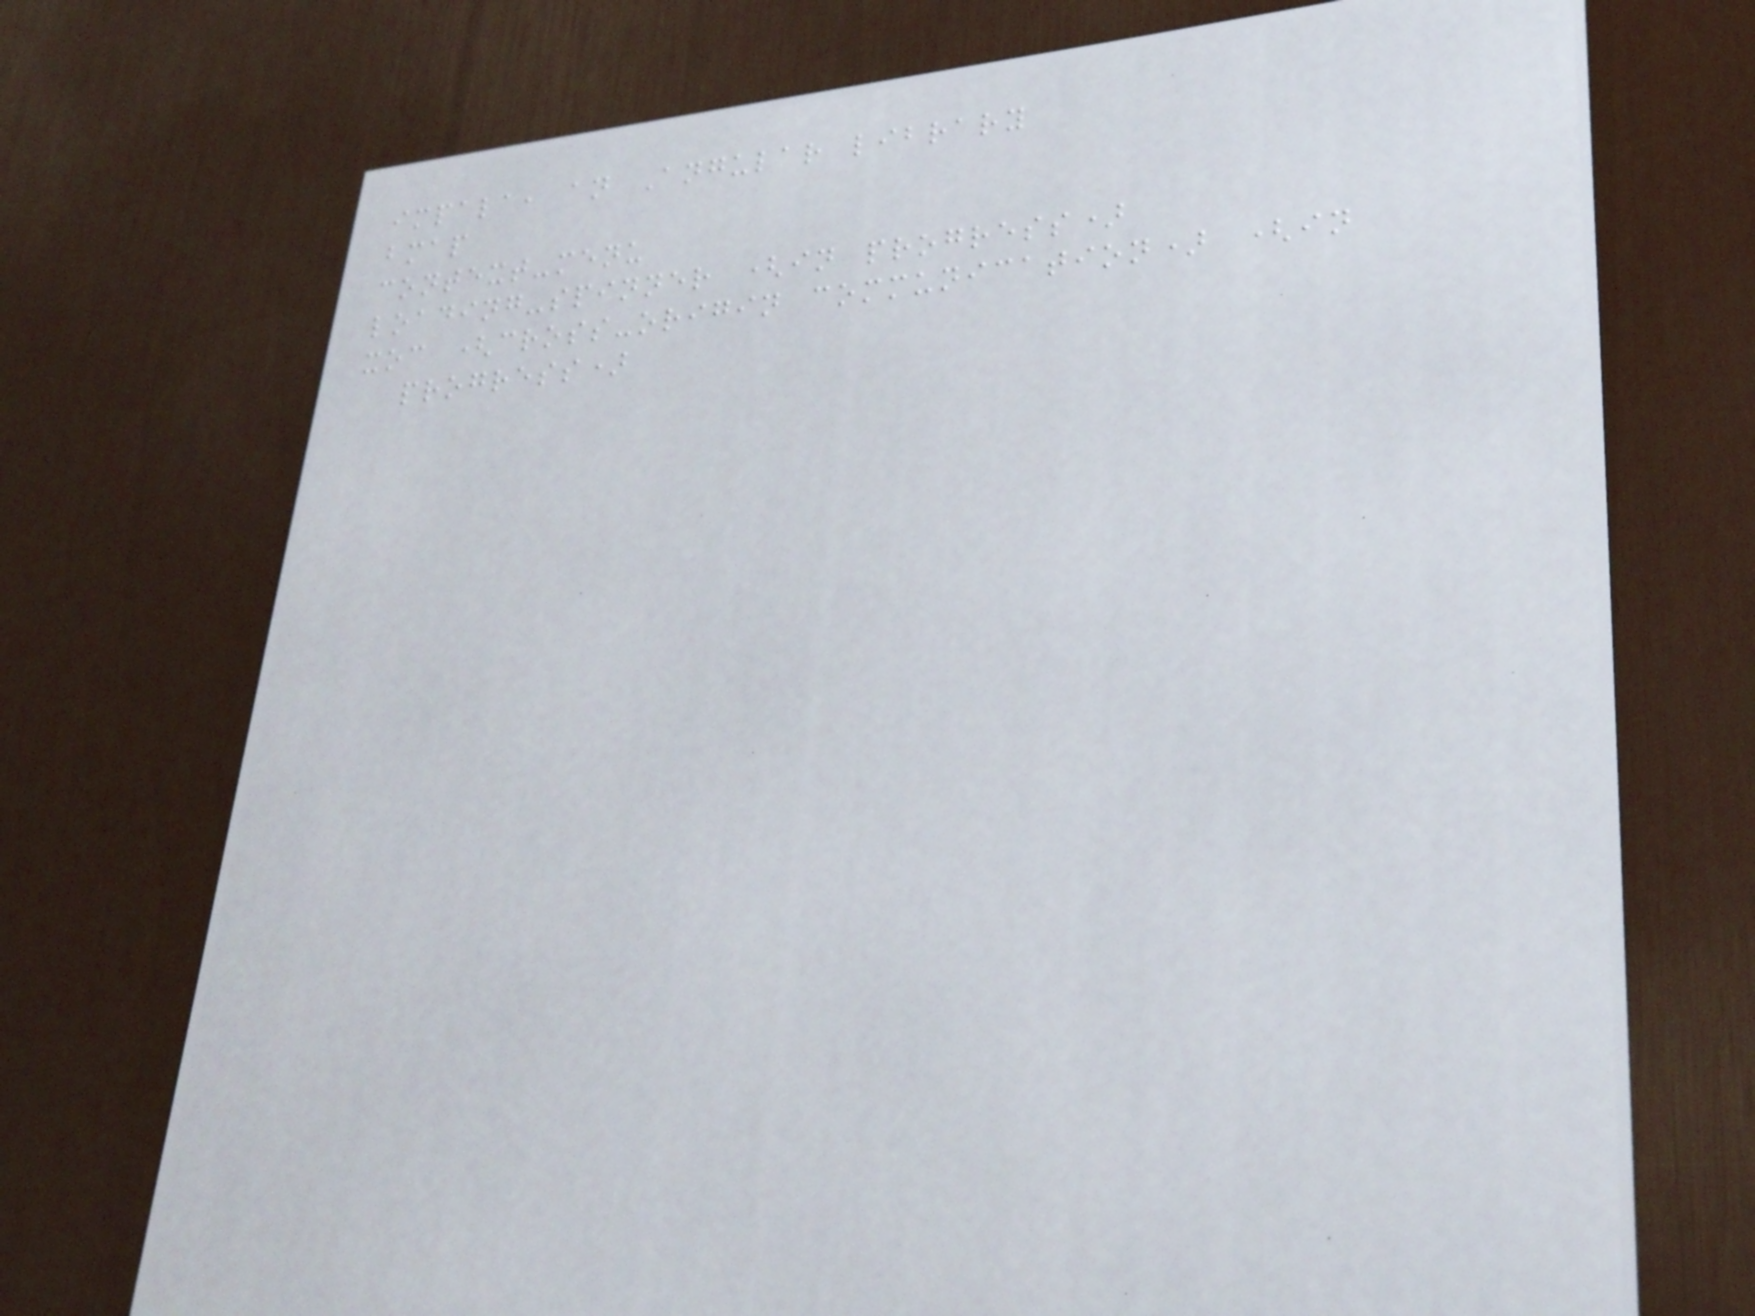impala, an Angular library
bmap
context-menu
loading-spinner (in progress)
xoc (cross-origin communication) (in
progress)
